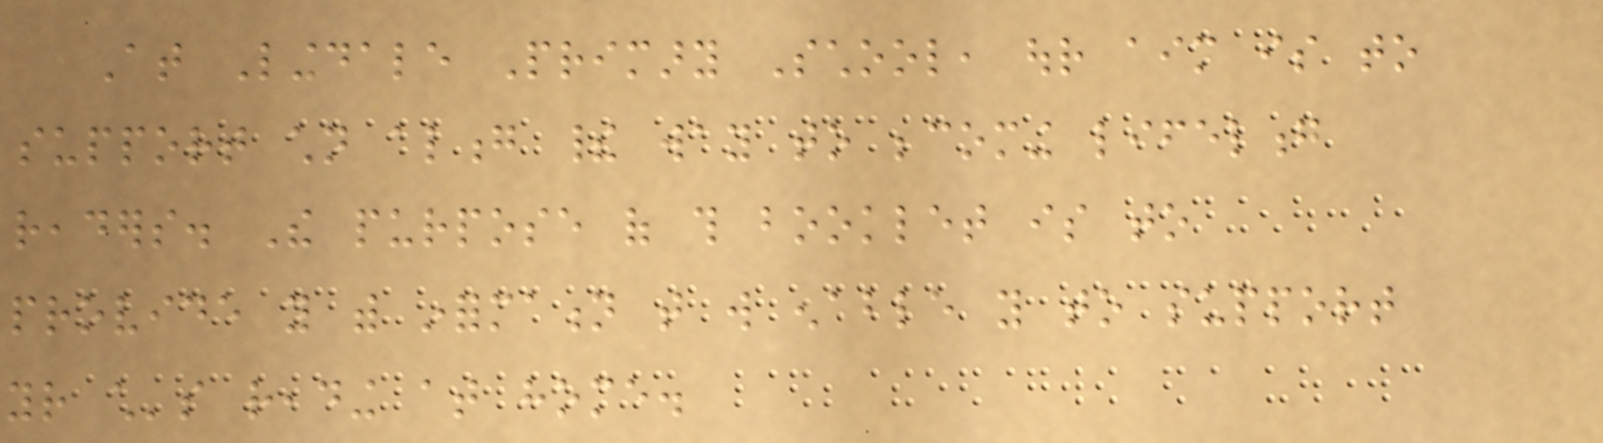At Lingdale Primary School, our aim is to
support children along their way to becoming lifelong
readers. The purpose of this booklet is to
provide you with information that will enable you to support
your child's reading at home.
